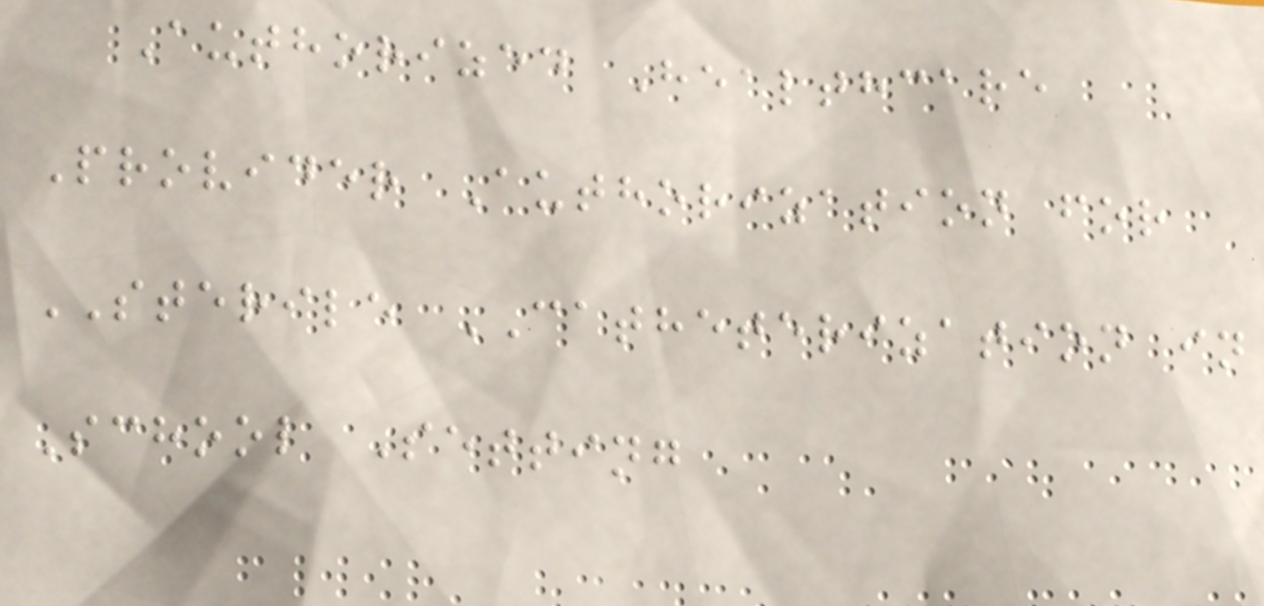Authorized Healthcare
Provider Authorization for
STERILE CATHETERIZATION in
School Setting
